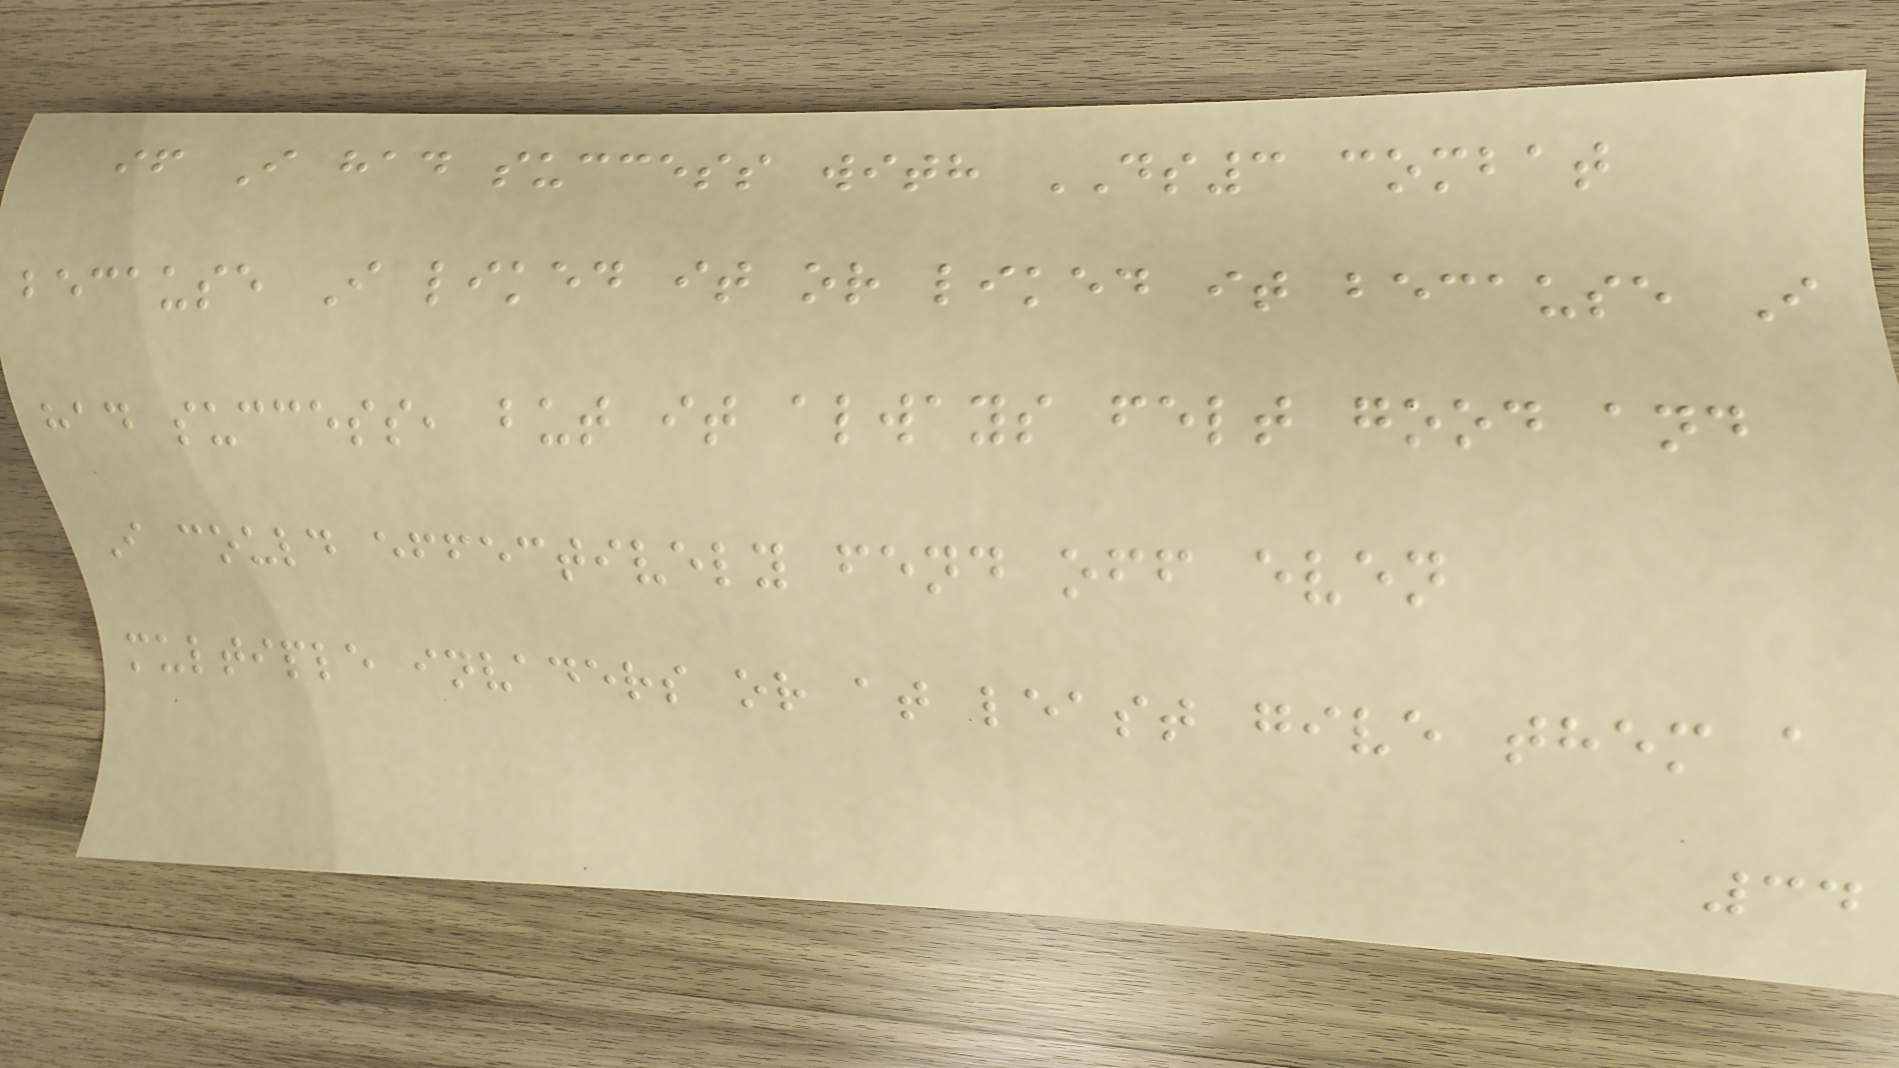if I had success with DS3 combat
because I liked it or liked it because I
had success, but it always felt good and
I could effectively fend off even
multiple invaders or at least give them a
34
